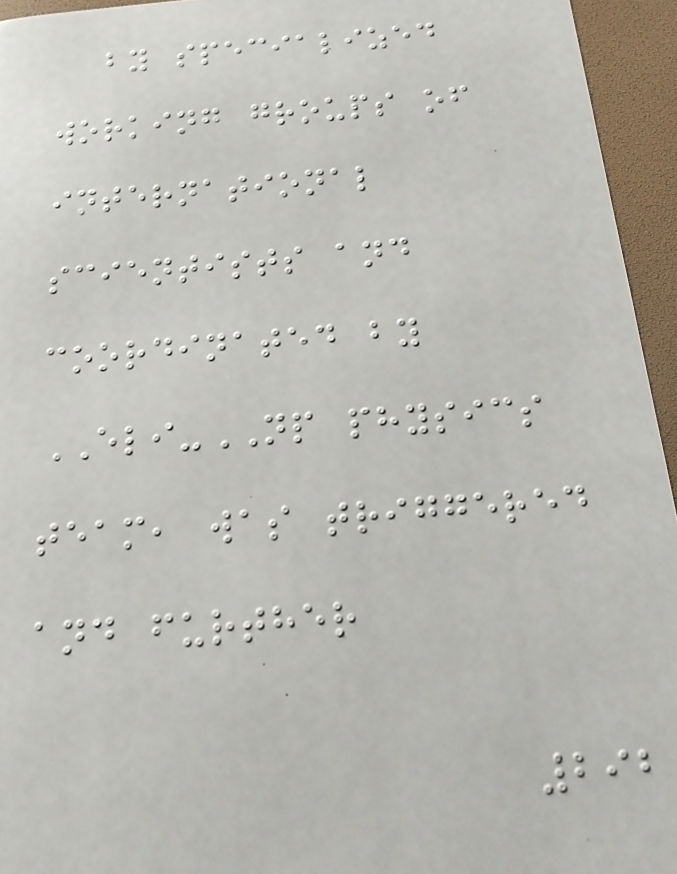by specialized
working groups of
international
scientists and
coordinated by
ELI-NP physics
team, was triggered
and further
292
